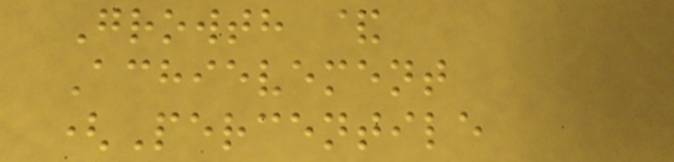Growth &
Achievement
(Percentile
